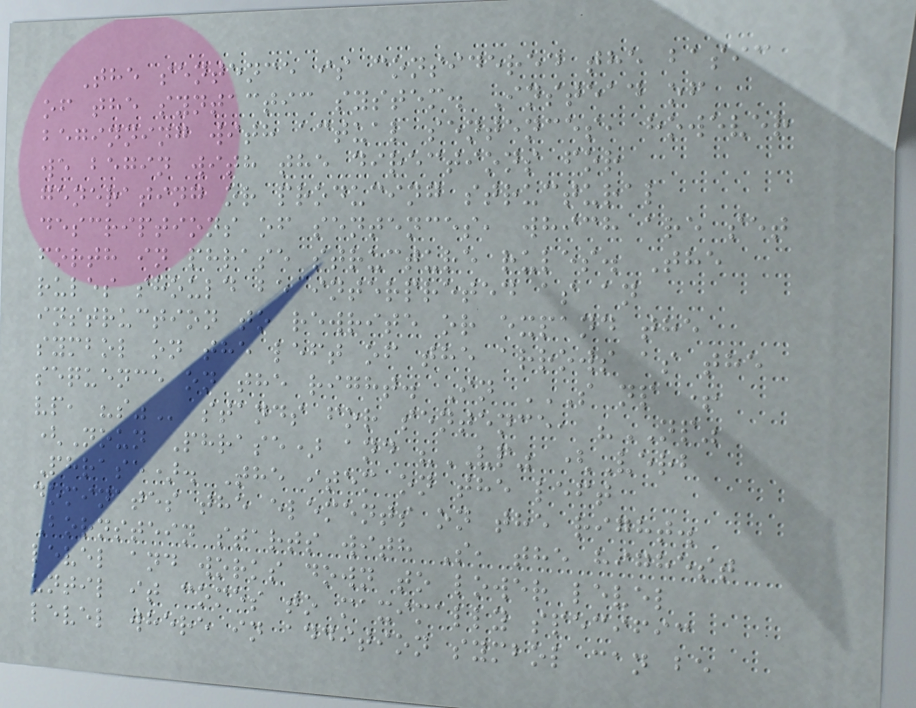The sentence is considered the basic
of the syntactic system. Instead of
beginning with actual sentences, however
we begin with the directions for
generating or producing structural
descriptions of sentences, which are set
forth in phrase structure rules. The
rules should be interpreted as an
instruction to rewrite or expand the
symbol on the left of the arrows as the
sequence on the right. In S NP +
VP, "S" stands for sentence, "NP"
(Noun Phrase) and "VP" (Verb
Phrase). The item on the left
dominates the elements on the right.
Bornstein starts with S, the highest
level and works down to lower level
until it comes to maximally specific
level where in addition symbol can be
